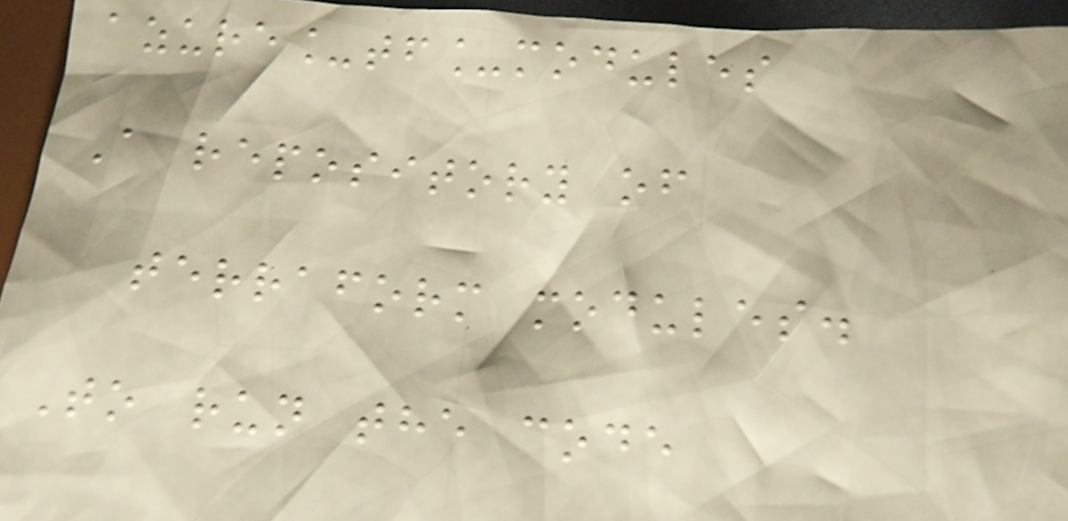azure_tf_modules
A repository of
terraform modules.
To run the code
